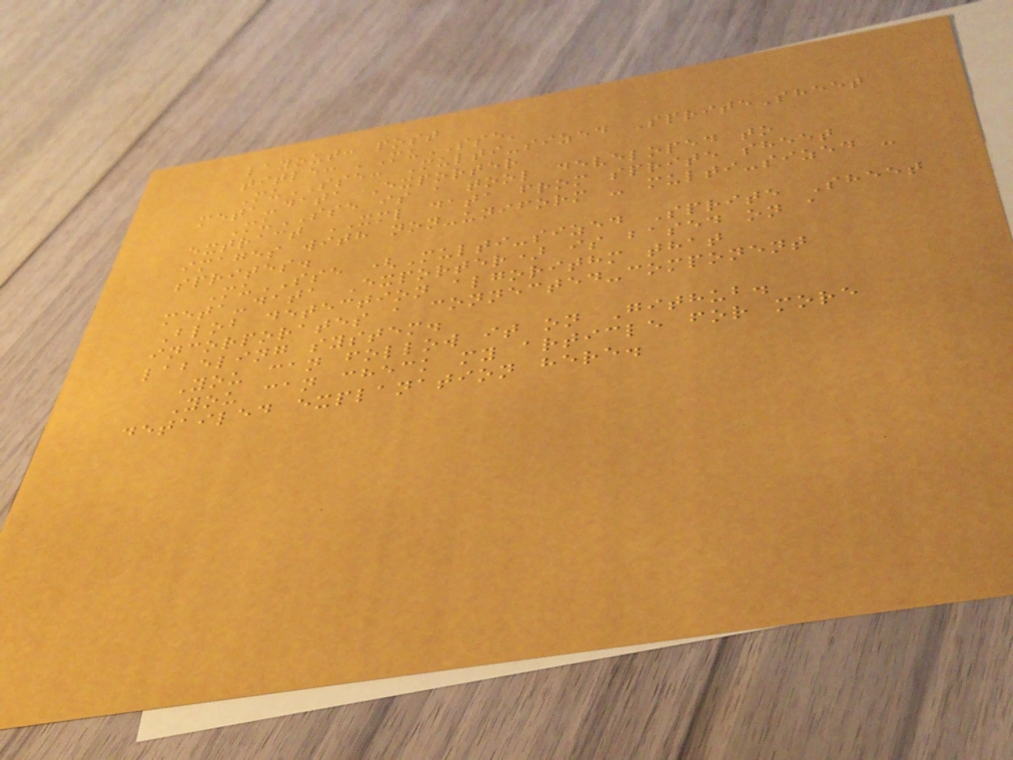layout: post
title: 'MuSSE'
MuSSE: Multi-sized SpriteSheet
meta-data Exporter
MuSSE is a tool developed to
extract XML data from sprite sheet
images with non-uniform - multi-sized -
sprites.
MuSSE (Multi-sized Sprite Sheet
meta-data Exporter) is based on a
Blob detection algorithm that
incorporates a connected-component
labeling system.
You can follow it on Github.
You can check my article for more
detailed explanation here.
